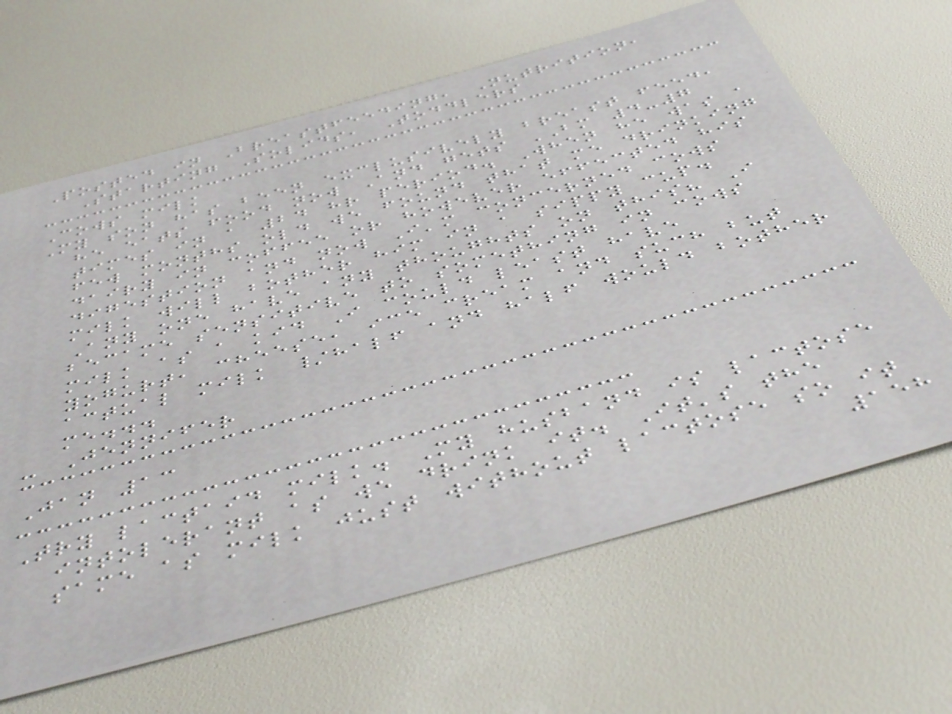Posted in Breastfeeding, Nutrition,
Starting Solids, Toddlers
Cows milk
My son has been exclusively breast feed,
he eats food now And gets BM 4-7
times in a 24 hr period. When he was a
few months old we found that me drinking
dairy in coffee or however effected his
digestion and now I'm concerned cows
milk will bother him in a sippy cup.
Any one have any thoughts on this? I
became sensitive to something in cows
milk as a kid I could least have
yogurt, cheese, ice cream and such but
actual milk /half and half would bother
me...
- Jennifer
Jan 13
Try lactaid milk. My husband is lactose
intolerant as we drink it. It's the
same as milk just without lactose so it
158
